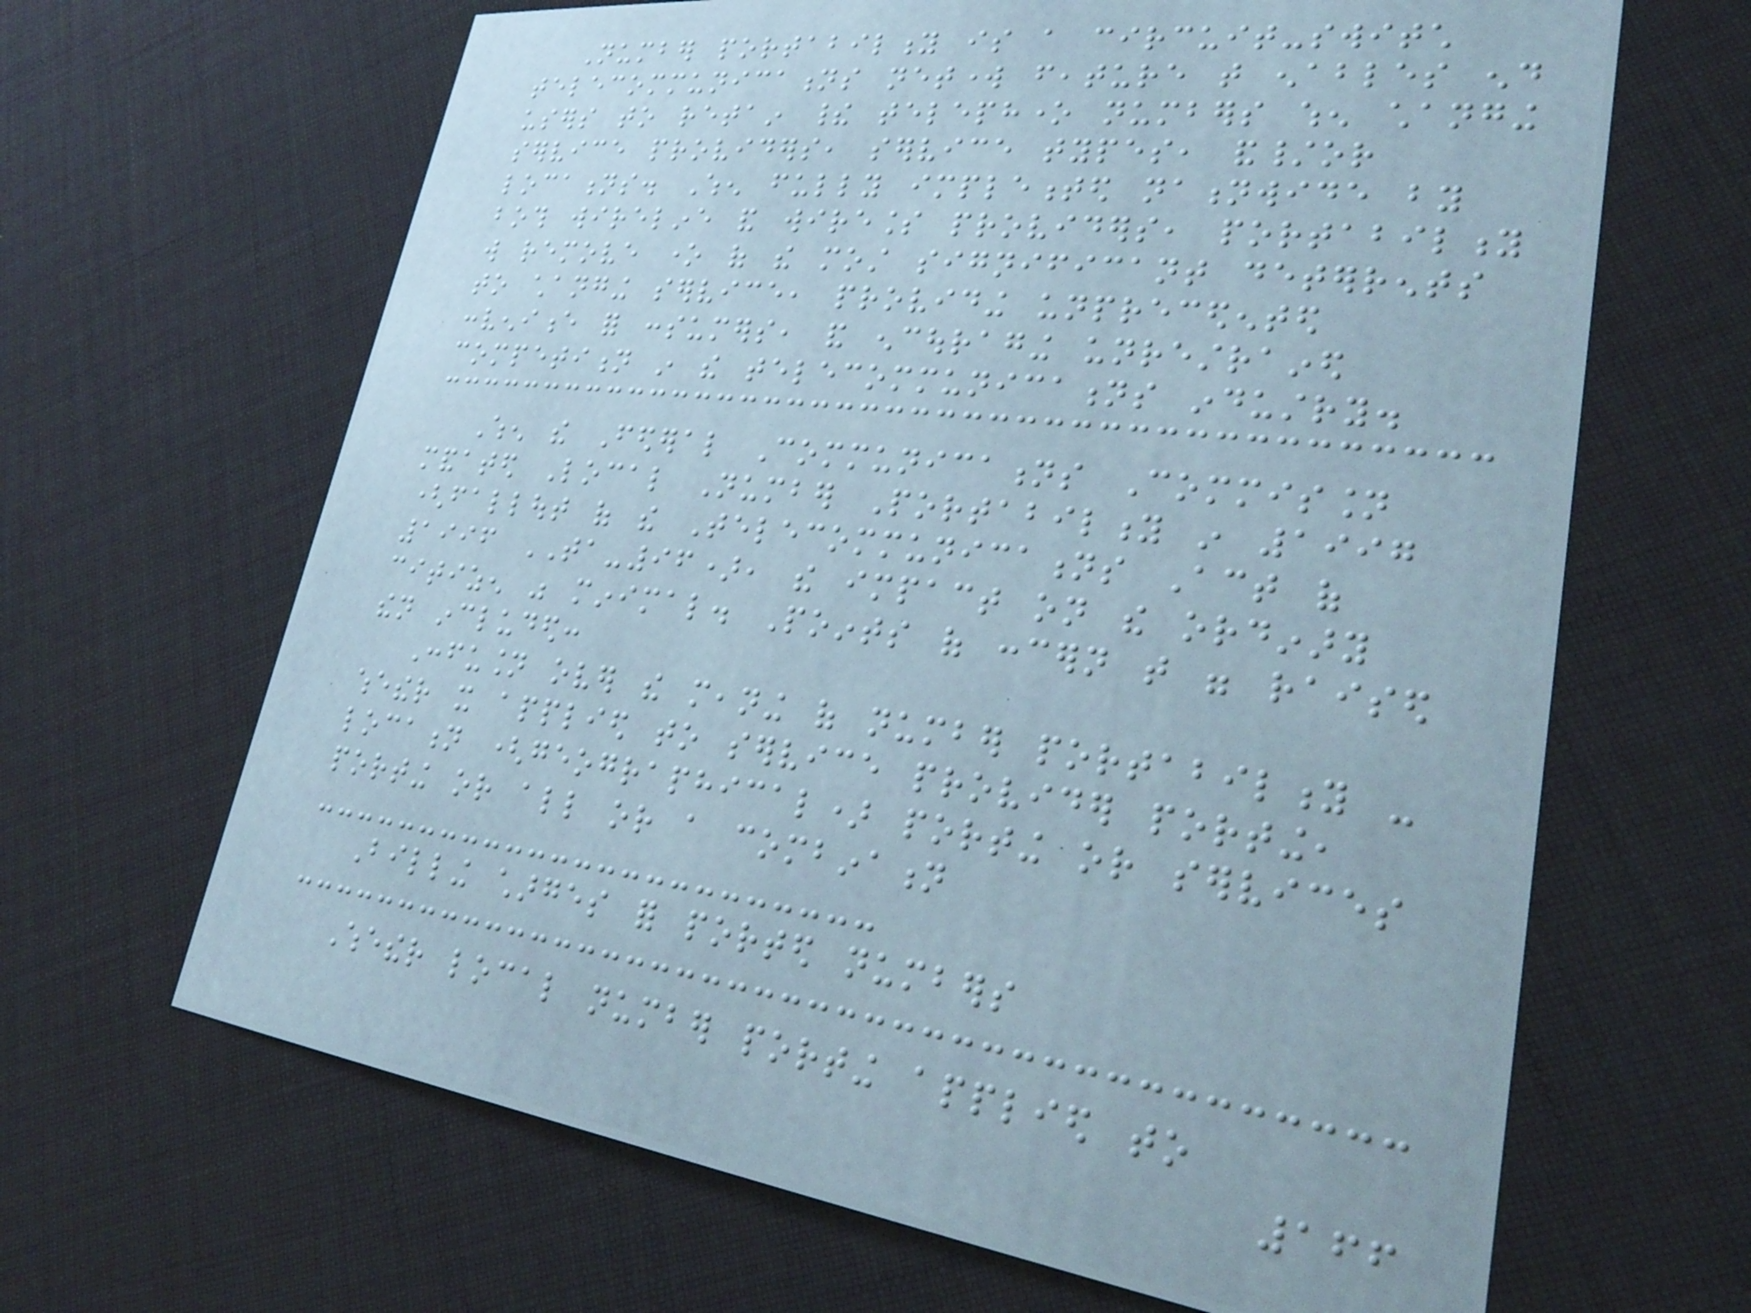Number portability is a circuit-switch
telecommunications network feature that enables end
users to retain their telephone numbers when changing
service providers, service types, and/or
locations. When fully implemented nationwide by
both wireline and wireless providers, portability
will remove one of the most significant deterrents
to changing service, providing unprecedented
convenience for consumers, and encouraging unrestrained
competition in the telecommunications industry.
When the Federal Communications Commission
mandated Local Number Portability in 1997
(fallout of the Telecommunications Act of
1996 TA-96), the impact on the ordinary
citizen was minimal. Points of concern that were raised
then included:
Confusion over the meaning of number portability -
whether it applied to service provider porting,
location (geographical) porting or services
porting or all or a combination
Billing charges for ported numbers
Whether local number porting applied to
166
